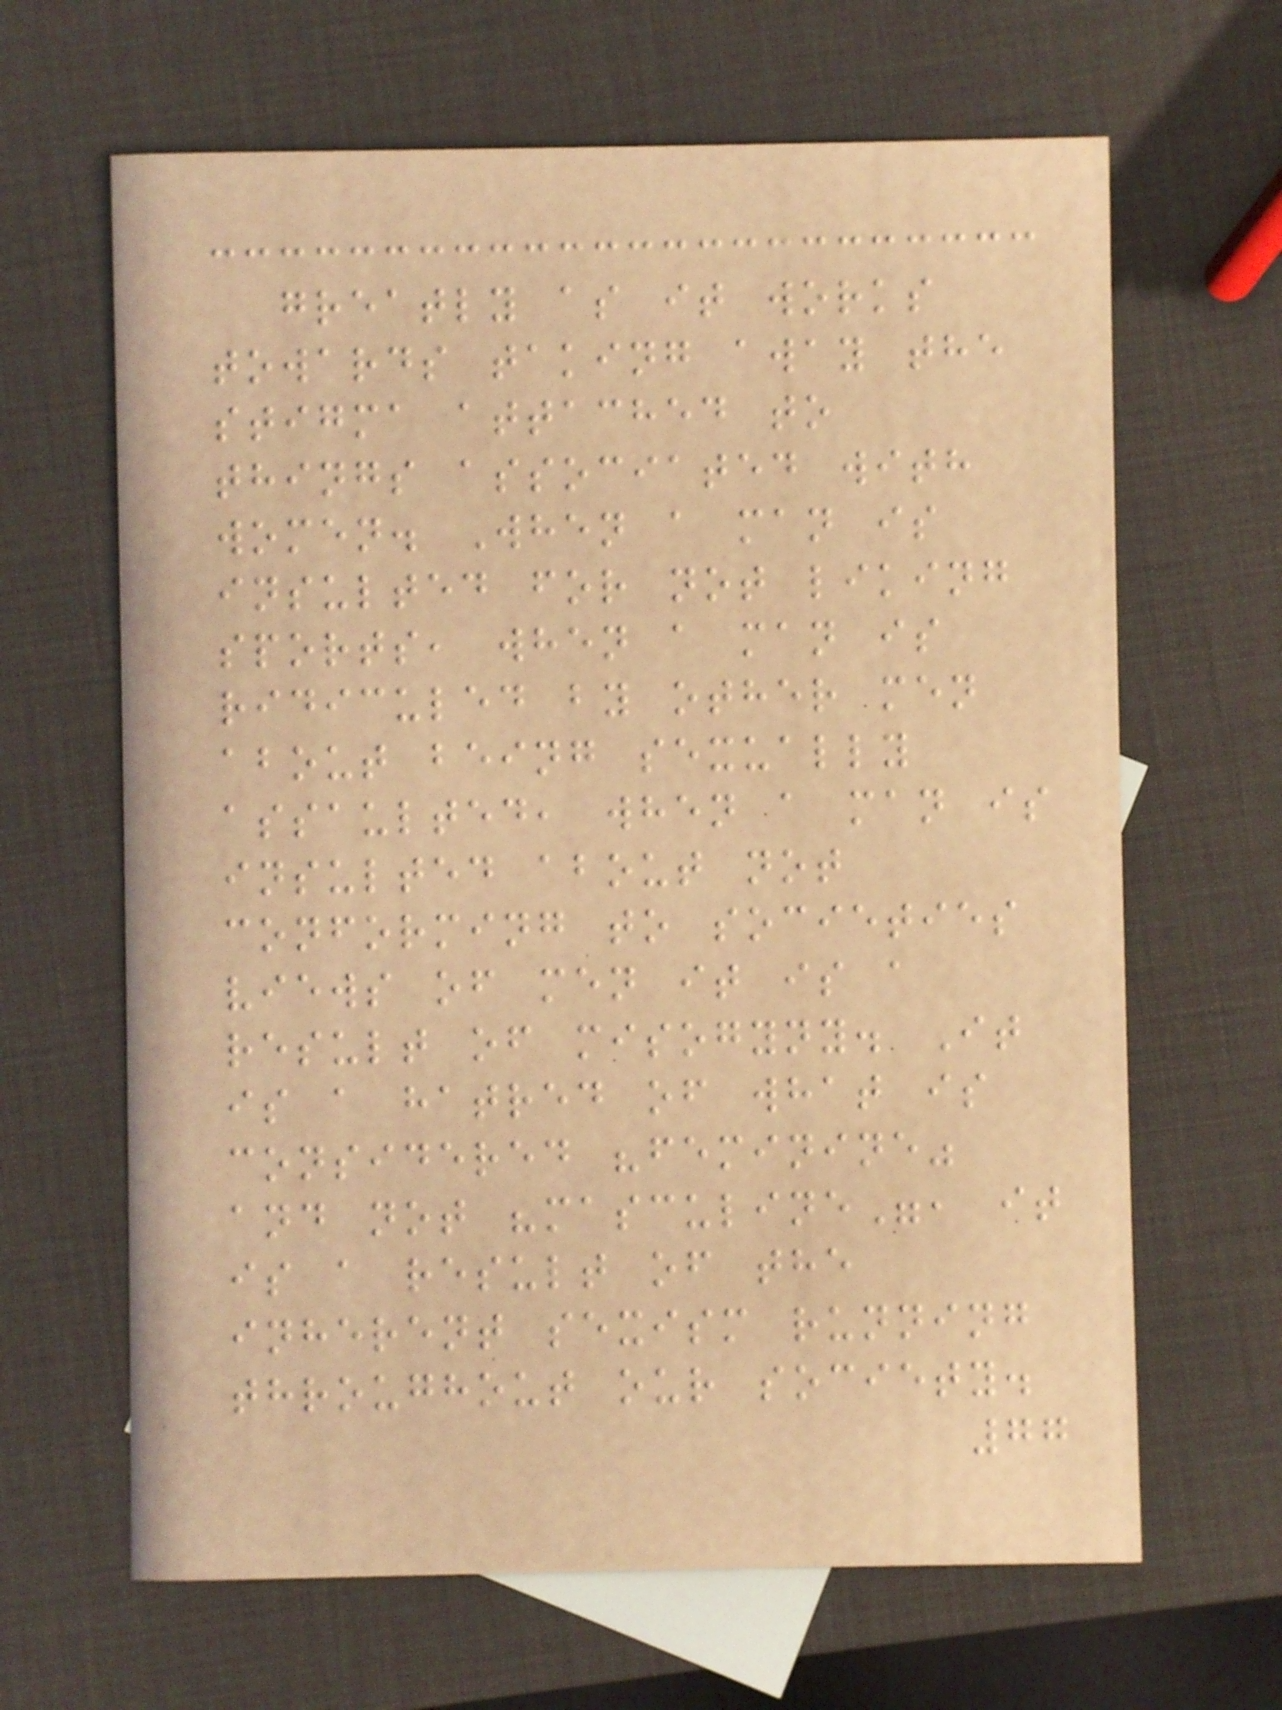greatly as it works
towards taking away the
stigma attached to
things associated with
women. When a man is
insulted for not liking
sports, when a man is
ridiculed by other men
about being sexually
assaulted, when a man is
insulted about not
conforming to societies
views of men it is a
result of misogyny. It
is a hatred of what is
considered "feminine"
and not "masculine", it
is a result of the
inherent sexism running
throughout our society.
77
